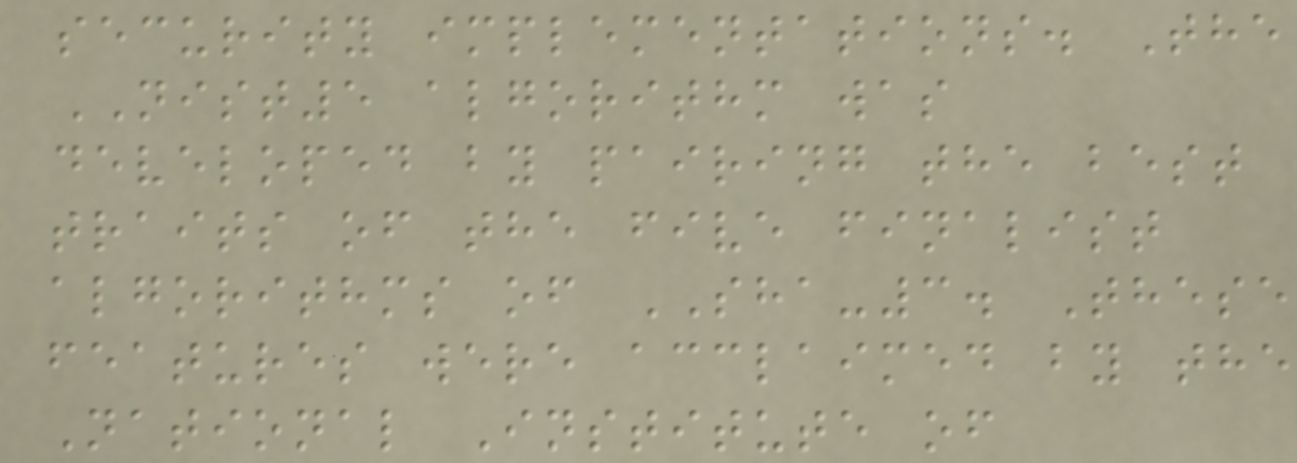security implementations. The
NIST5 algorithm was
developed by pairing the best
traits of the five finalist
algorithms of SHA-3. These
features were acclaimed by the
National Institute of
